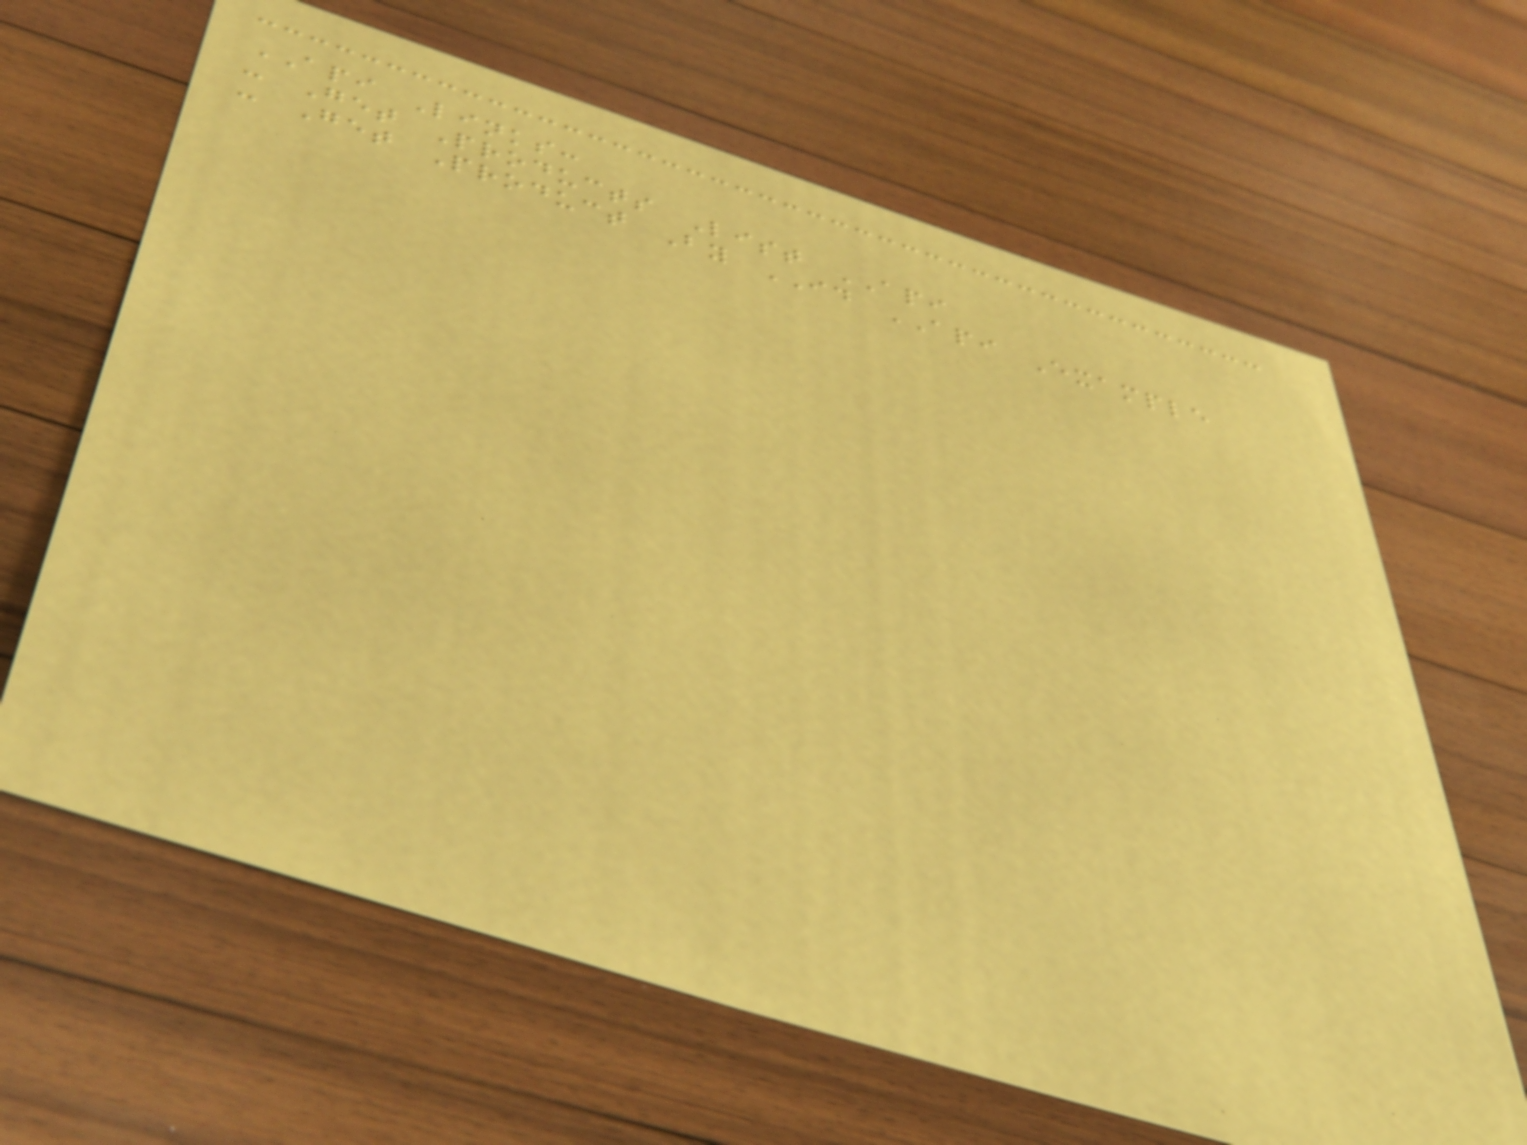API Links:
- Get Products List API
- Get Product By ID API Example
